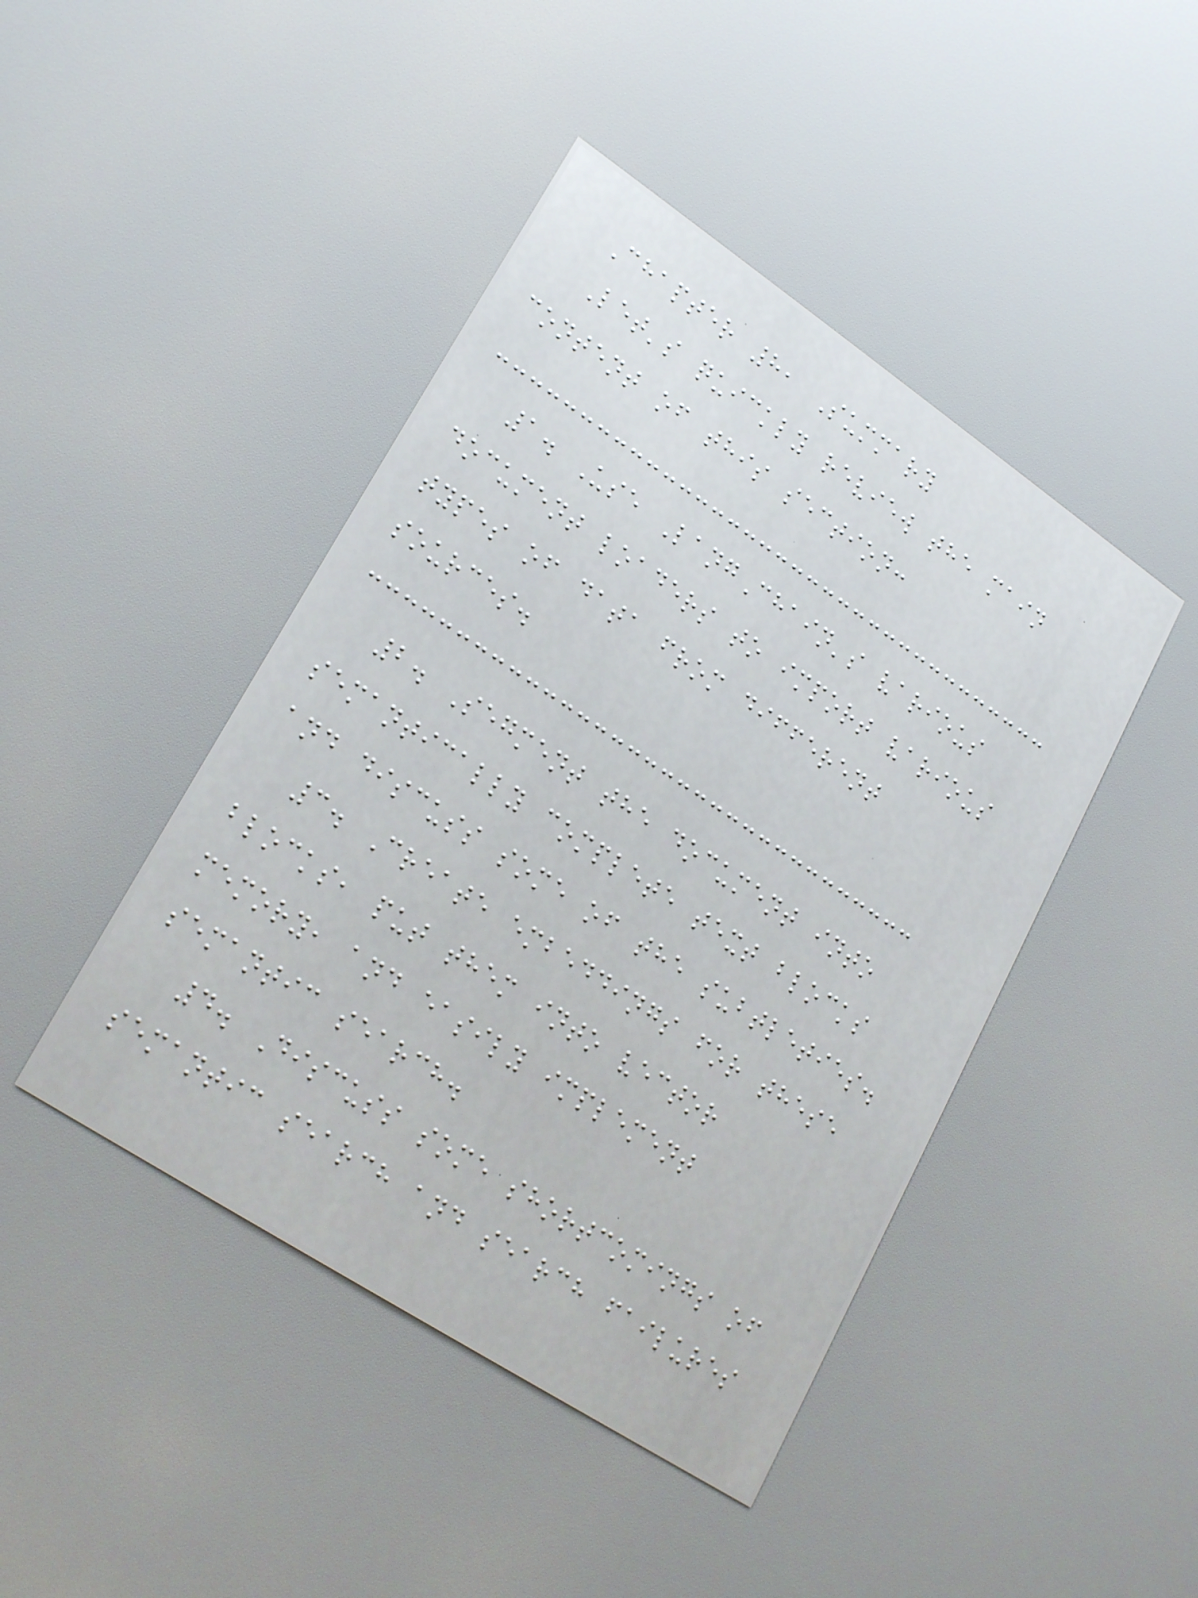Chapter 8, Summary
Let's quickly review the main
content of this section:
1. Use LangChain's various
document loaders to import various
types of data from different
sources.
2. Segment the document into
semantically complete text blocks
and discuss some of the subtleties.
3. Create embeddings for these
blocks, put them into vector
memory, and easily implement
semantic search.
4. Discuss some shortcomings of
semantic search and search failures
